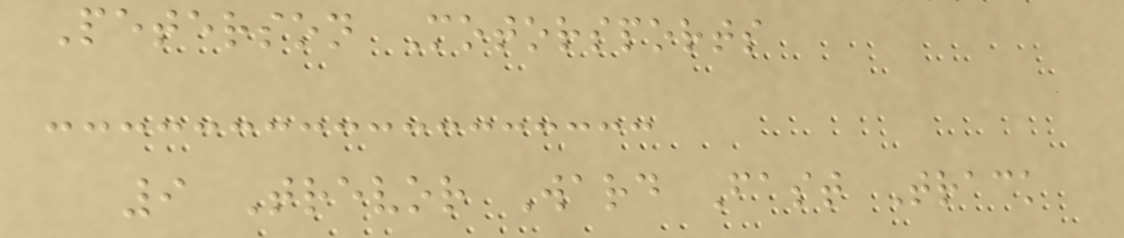Peterson Motorsports
9 Trevor Ward Fast Track
